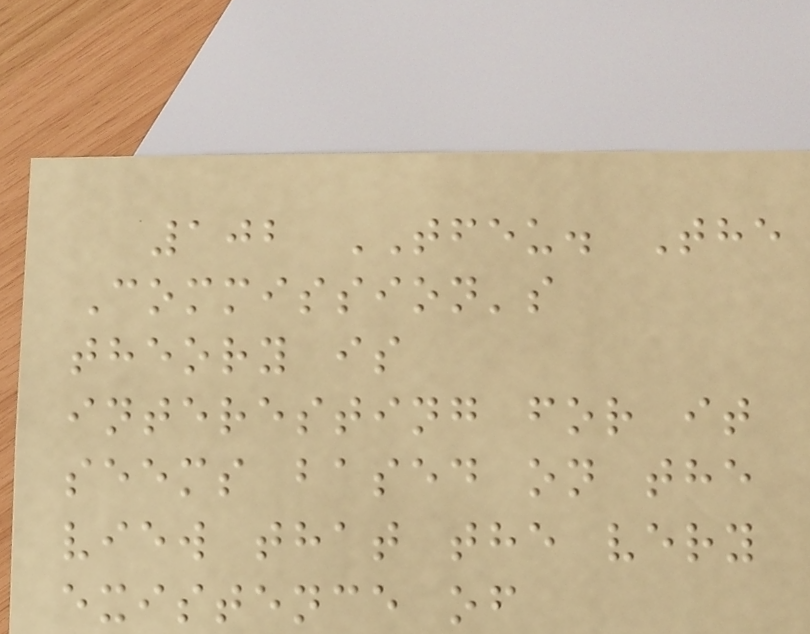102 TFEU. The
Commission's
theory is
interesting for it
seems based on the
view that the very
existence of
